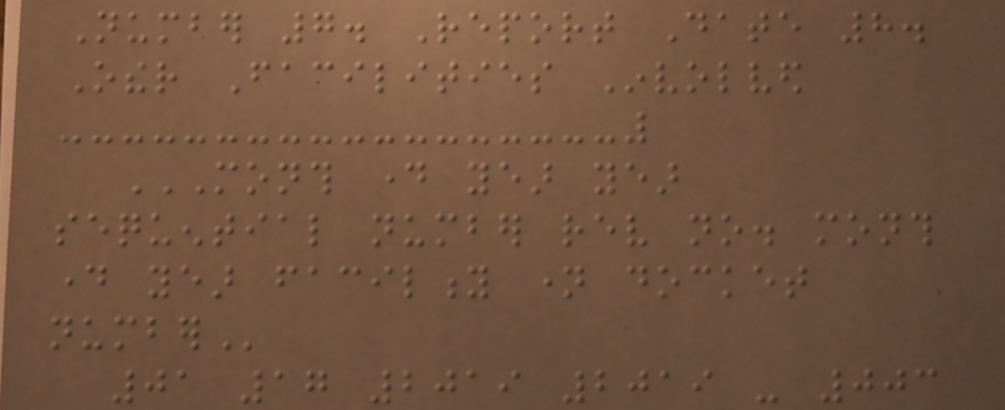Number 7. Report Date 8.
Other Facilities Involved
MONTH DAY YEAR YEAR
SEQUENTIAL NUMBER REV NO. MONTH
DAY YEAR FACILITY NAME DOCKET
NUMBER
01 17 2019 2019 - 003
